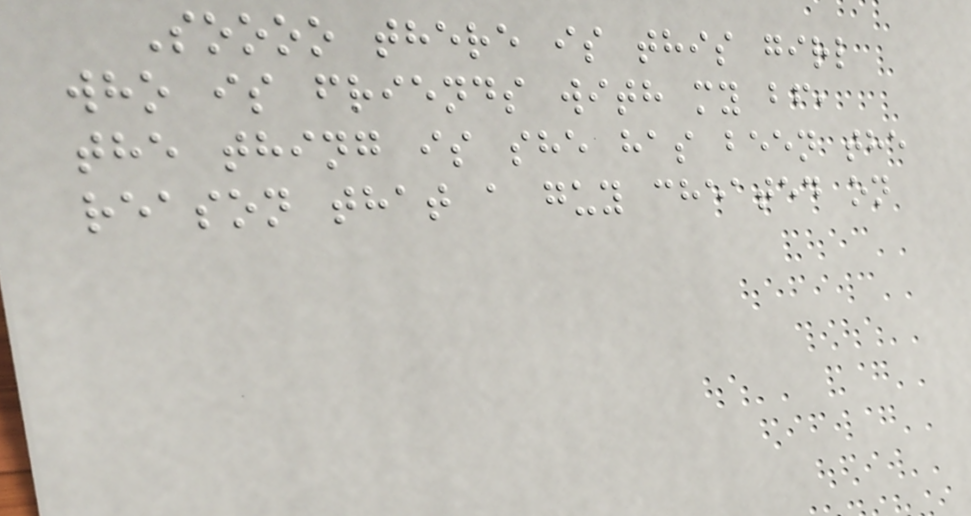Soooo there is this girl
who is friends with my bf,
the thing is she has been the
reason that a guy cheated on
